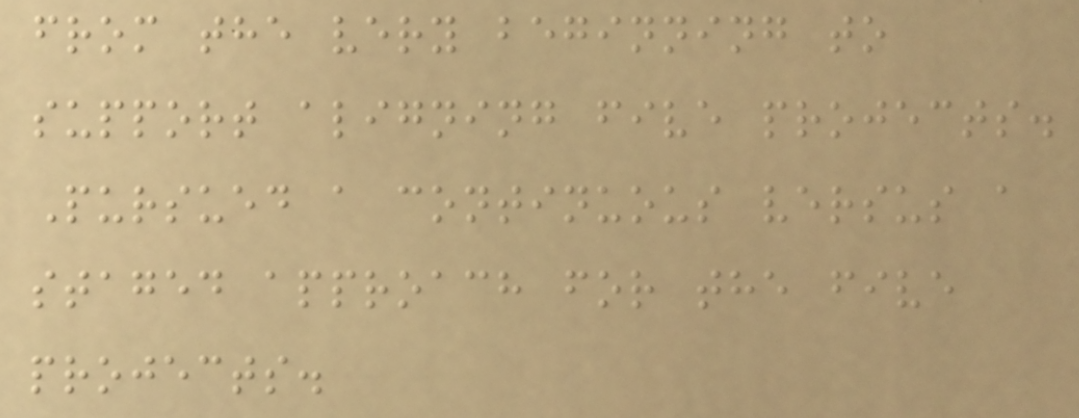from the very beginning to
support aligning five projects.
Pursued a continuous versus a
staged approach for the five
projects.
